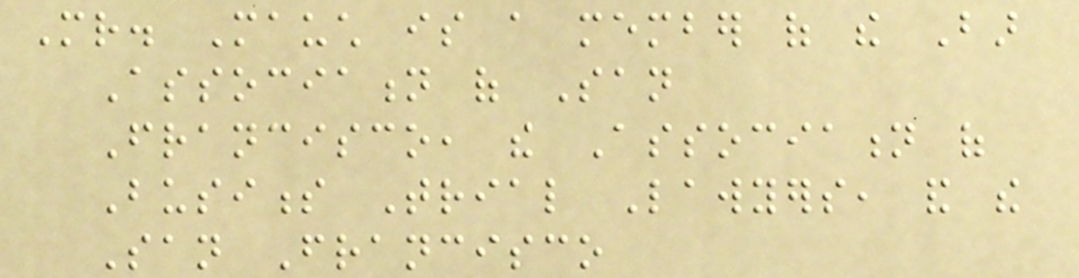Mr. Mauch is a member of the Bar
Association of San
Francisco, the Association of
Business Trial Lawyers, and the
San Francisco
